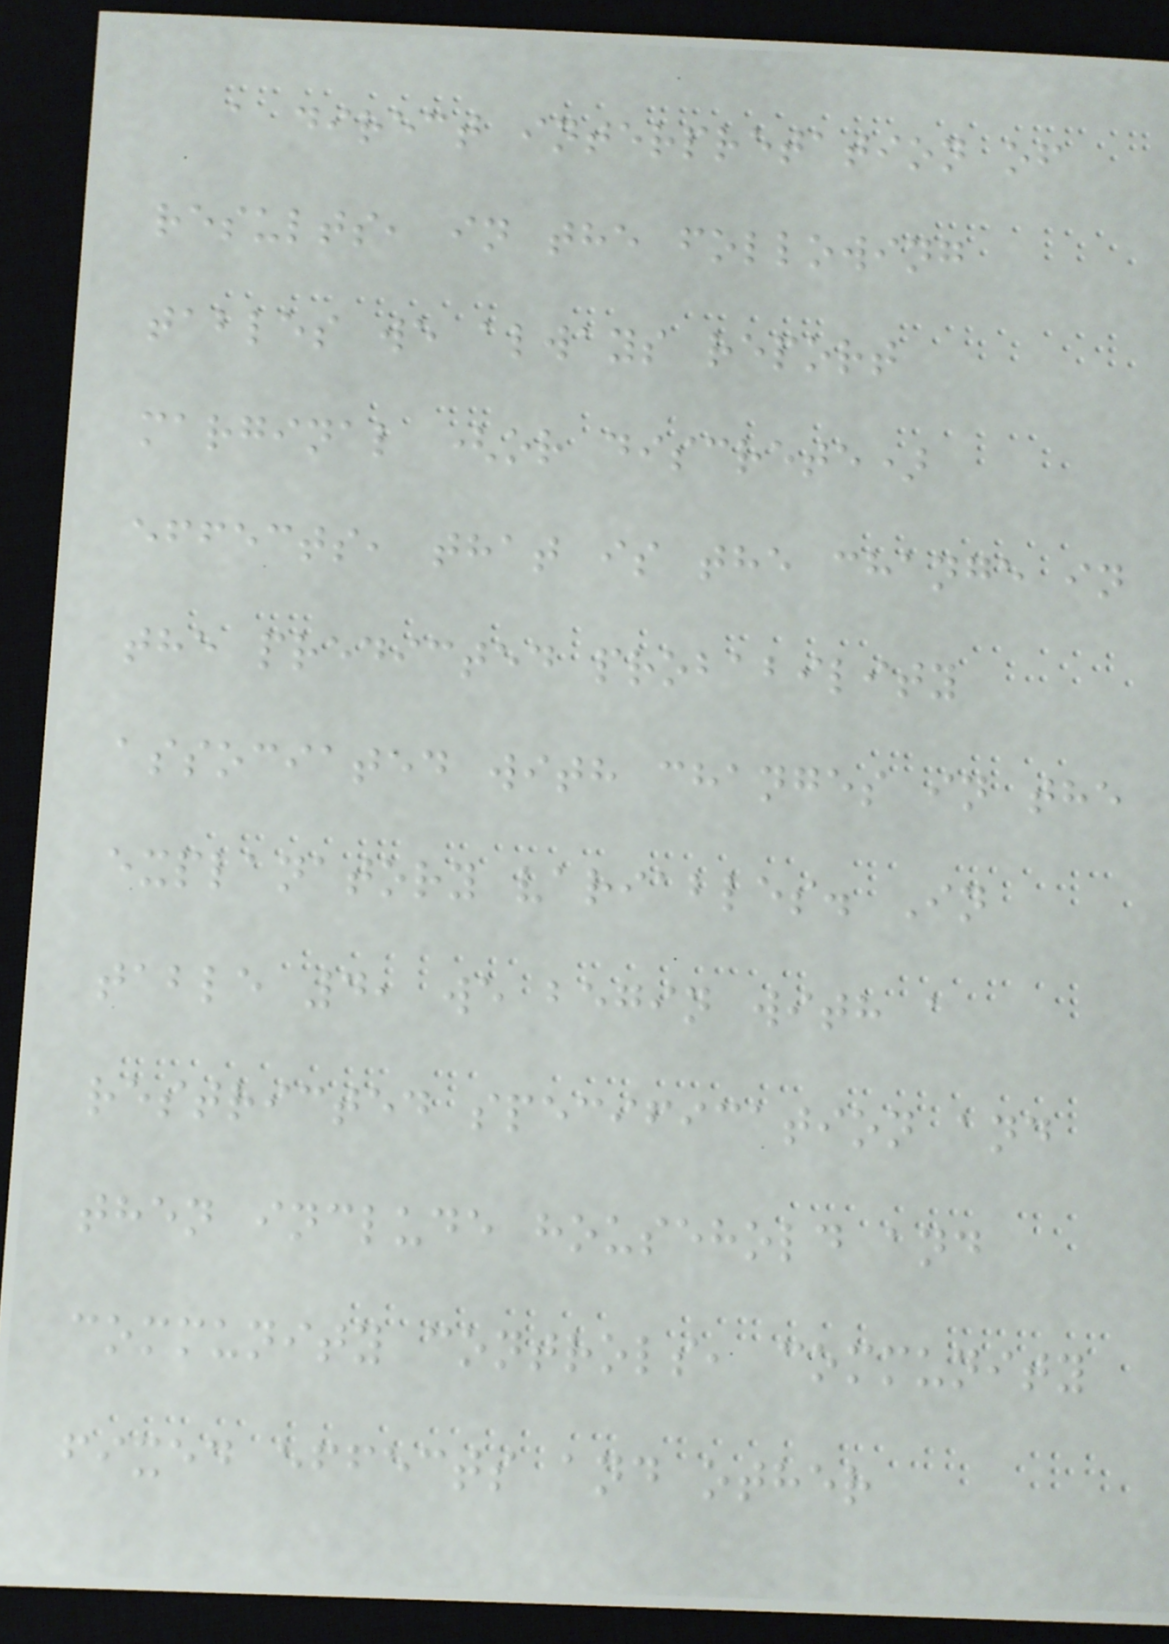a direct interpretation of
results, in the following
tables we always report
marginal (or discrete)
effects, that is the change in
the predicted probability
associated with changes in the
explanatory variables. In
table 4, we begin with a
restricted specification and
then include household and
community controls, community
fixed effects and other
